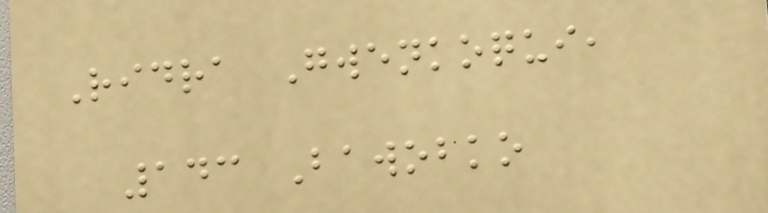Ridra Gwenkoqui,
143 Bawobko
